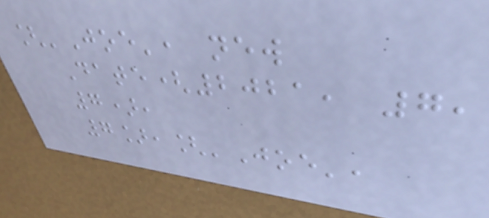['Joe', new
Date(2021, 7,
7),
7],['Joe',
